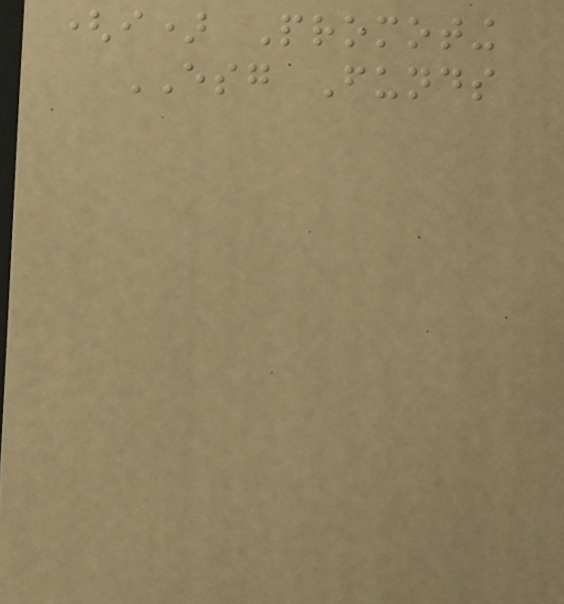(i) Promoting
ESG Funds
